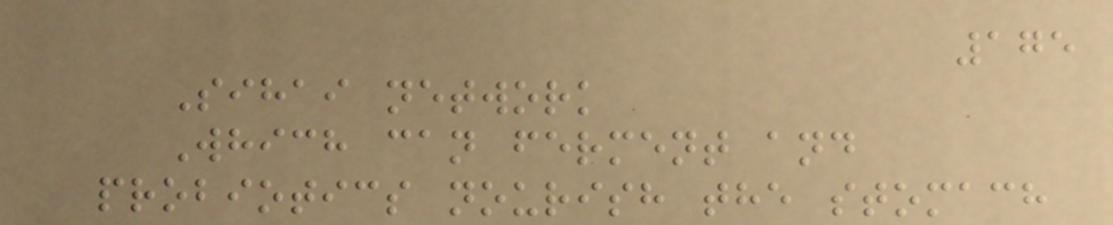175
Sihai network
Which can ferment and
probiotics nourish the stomach
